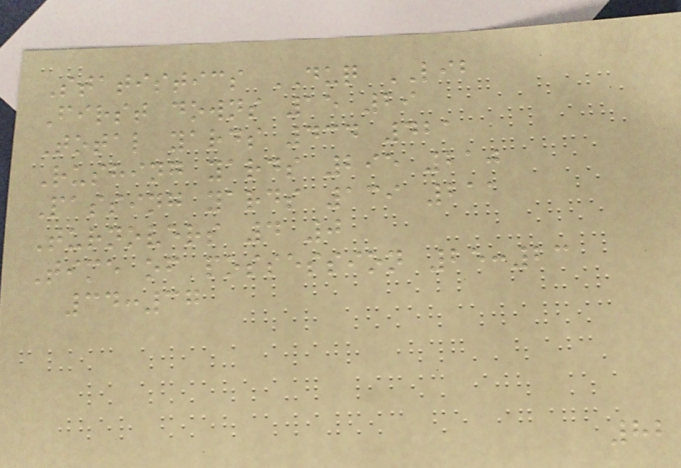Statistics DUQ LIB
First downs 15 29
Total yards 434 421
Rushing yards 295 210
Passing yards 139 211
Turnovers 4 0
Time of possession 25:23
34:37
82
